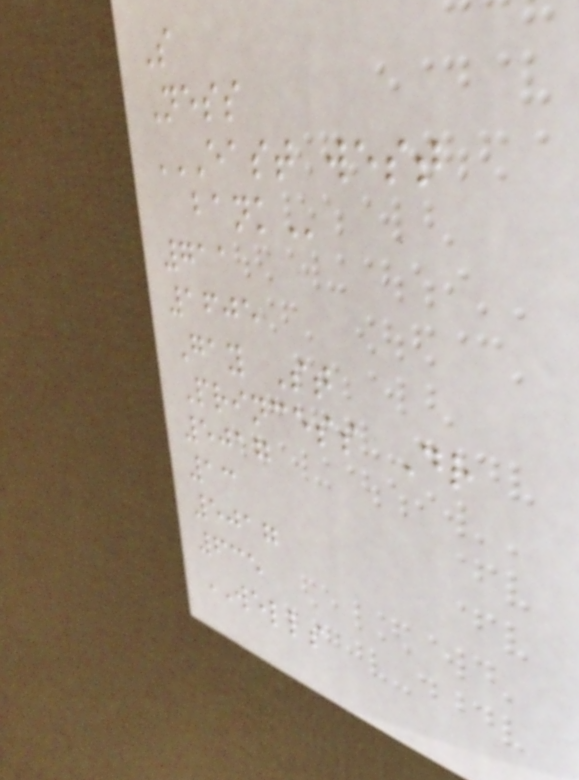S
Ness
EAST WEST
BANK
711
1605
Gay St
Princess Dr
5017
13
5017
635
WELLS
